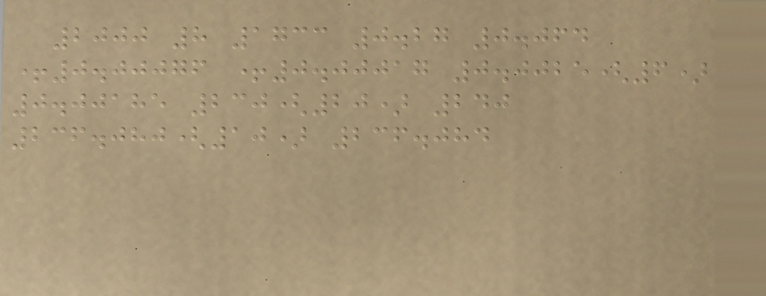2000 8 1733 0.27 0.064
+0.00076 +0.00017 0.0025(6)
0.00185 230(20) 240
236.080(10) 236.084
